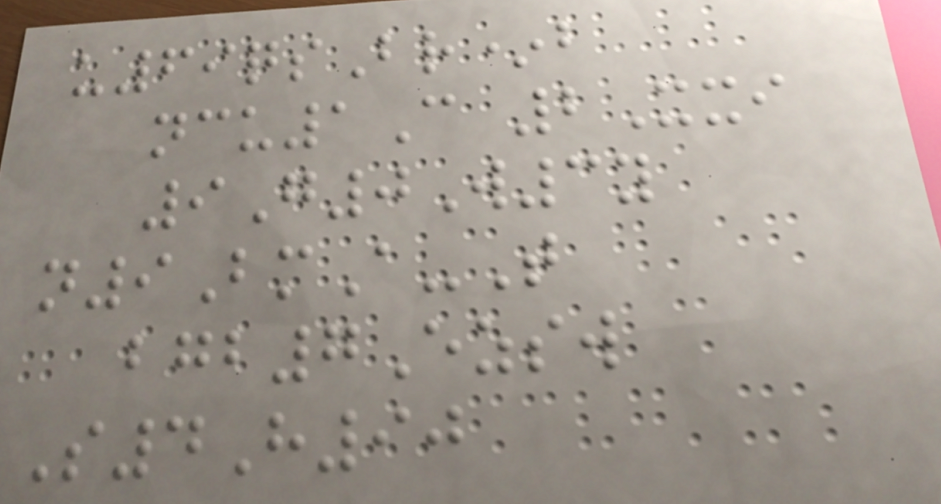u69qsBr*b
ncu1C 2Xxi
9G0W3y
n9BmA-T
bgb7Ezsw
S4H90
